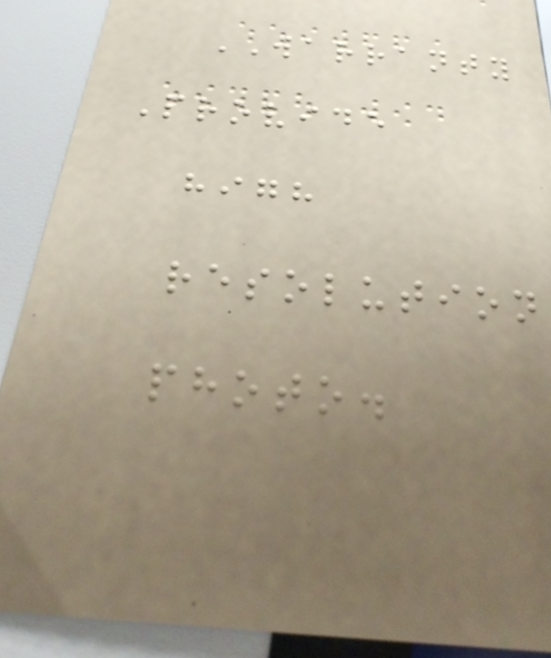WARRANTY
Provide
high
resolution
photo.
